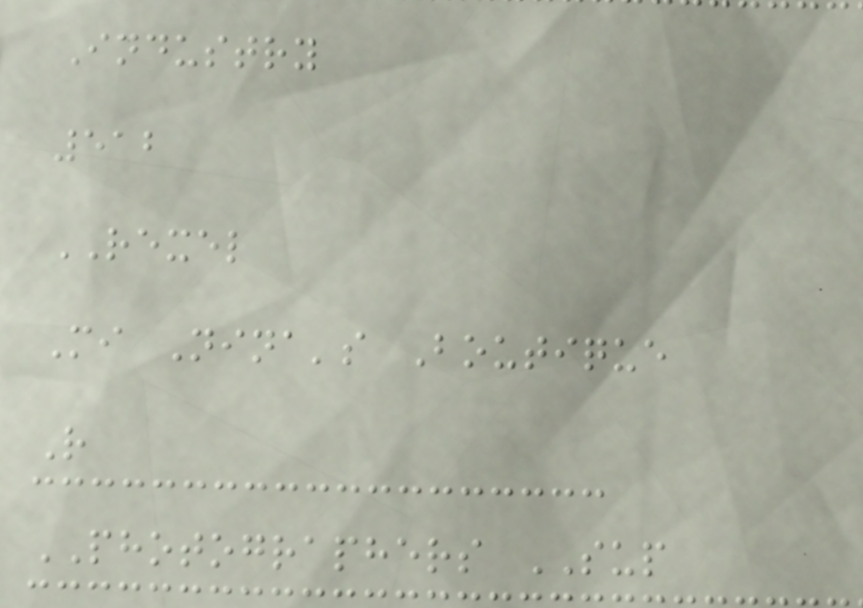Industry
512
REXEL
Mi Nina's Boutique
R
PHOTOGRAPHERS SUP
